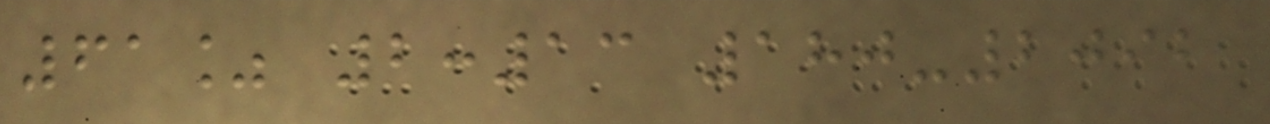61% 2:13 180-2092
